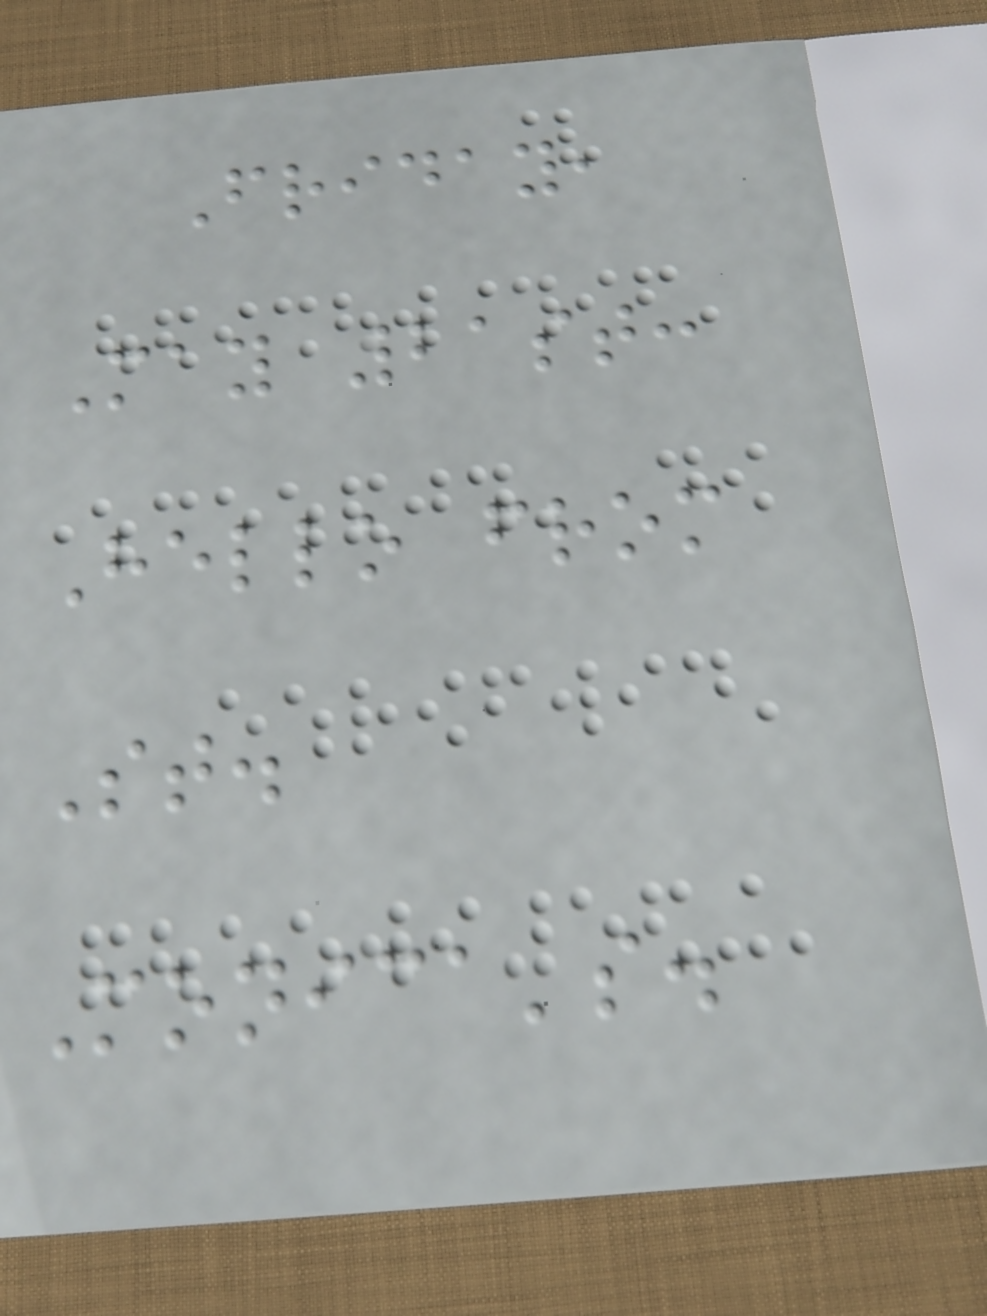Friday,
May 21st:
Hello from
St.
Monica's.
